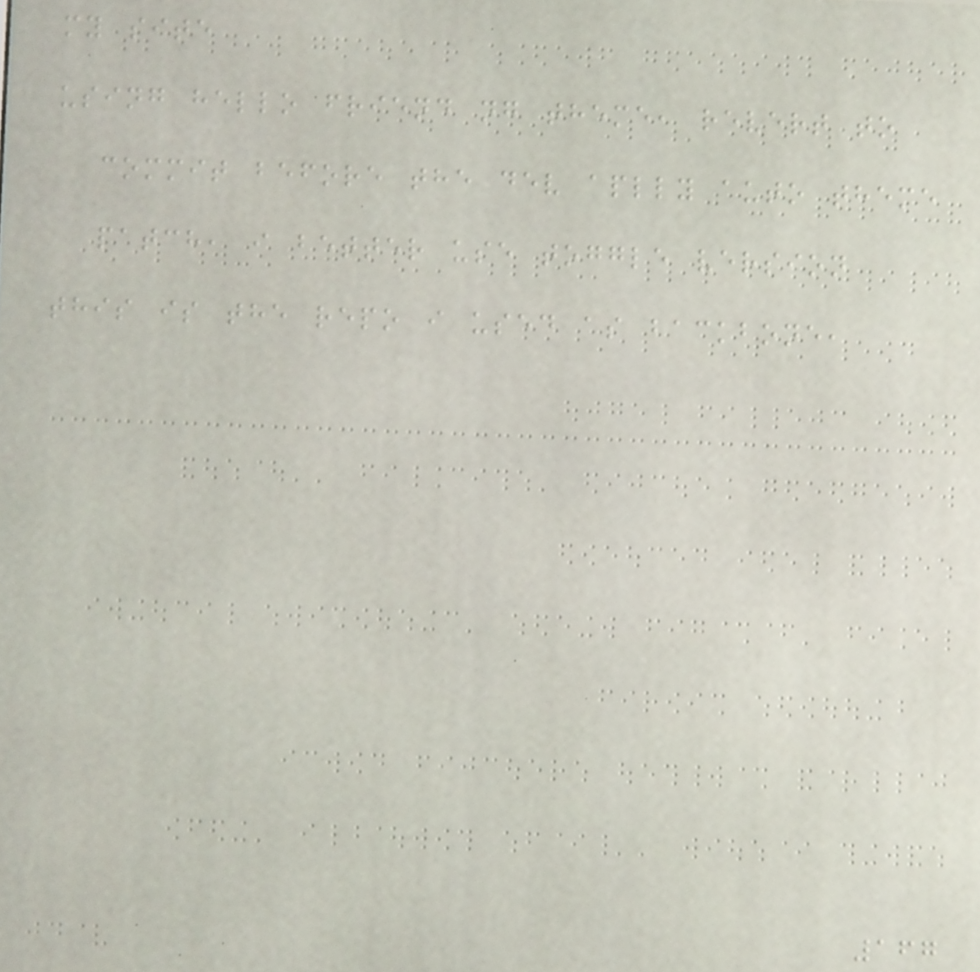my site
using hello friend ng theme, revert to
commit before the dev aplly auto theme
patch, i better use toggle version
this is the repo i used as backbone,
167
